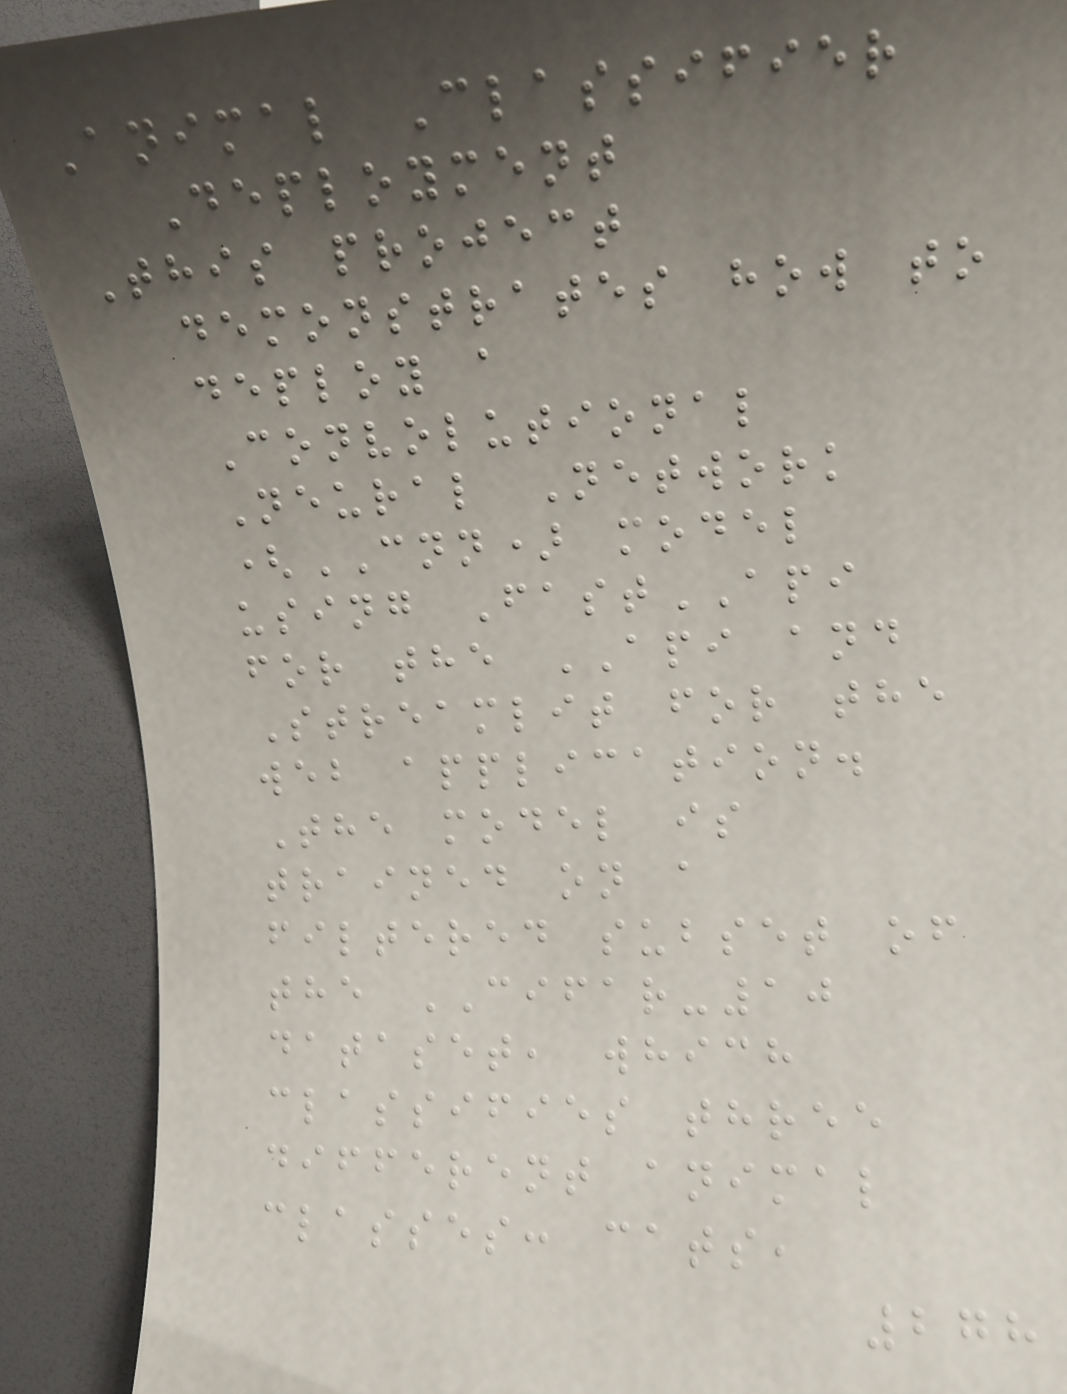Animal Classifier
Deployment
This project
demonstrates how to
deploy a
Convolutional
Neural Network
(CNN) model
using FastAPI
for the API and
Streamlit for the
web application.
The model is
trained on a
filtered subset of
the CIFAR-10
dataset, which
classifies three
different animal
classes: cats,
278
